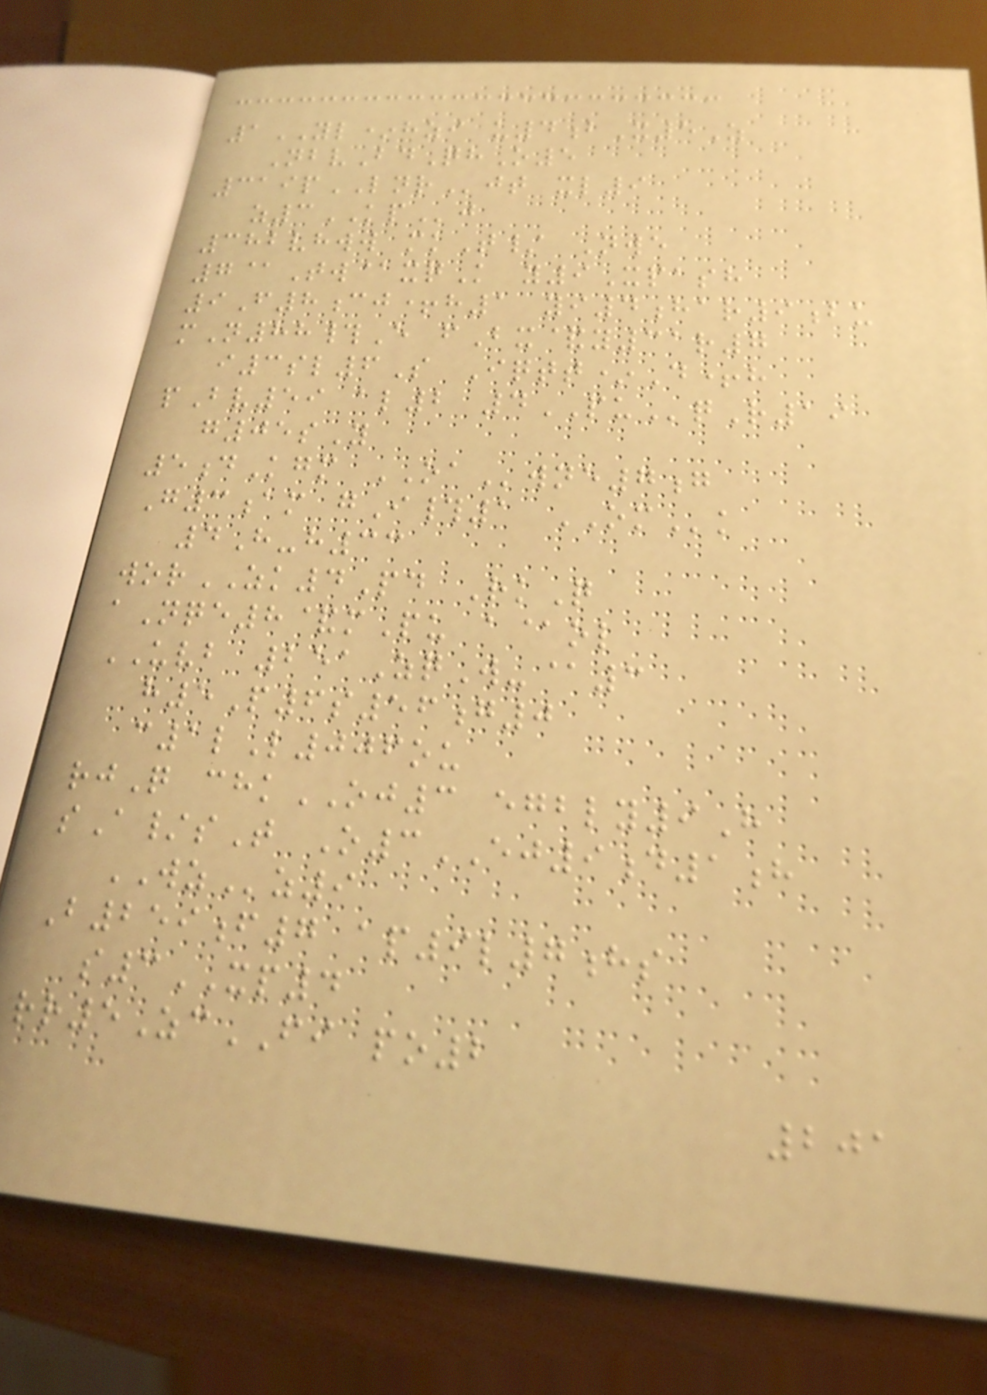1YL*hzi u4bX5Z
NbvBdQhO5
319pLNRjt xl9
z3KPj
382vhww mkT/ Nwe
7@Tw@xqK y9Xpash
9F8cj+h1 yi4har9bu
mN88#E fBx&y31r7
i3sl6S Iqtt*D+h
pBv59 al2 4PUqR19
g05sY
5dKgm OAwne7g
G3am gI#1 OMk
4H-h33
worZK4Pd RkQ
aNqe8&mPu a@ol
UVB 251ZqW-@3
h5P6s56g0
c1lL006ou
rjQ chkOJ3 egbly9H
sA/sT O3EJ9d1h
WZz9
B259f7 ap9l7hs
s3XP4
rr5ZcFI po2
201
